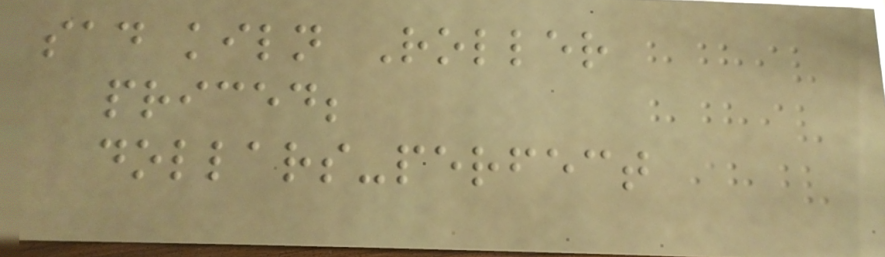sad kiln Roller
priced;
dollars-perfect
